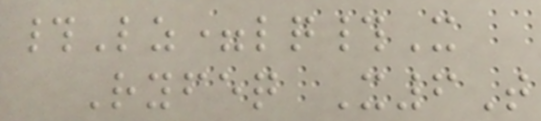#Lz=lq#X
Ryfeq X6T
